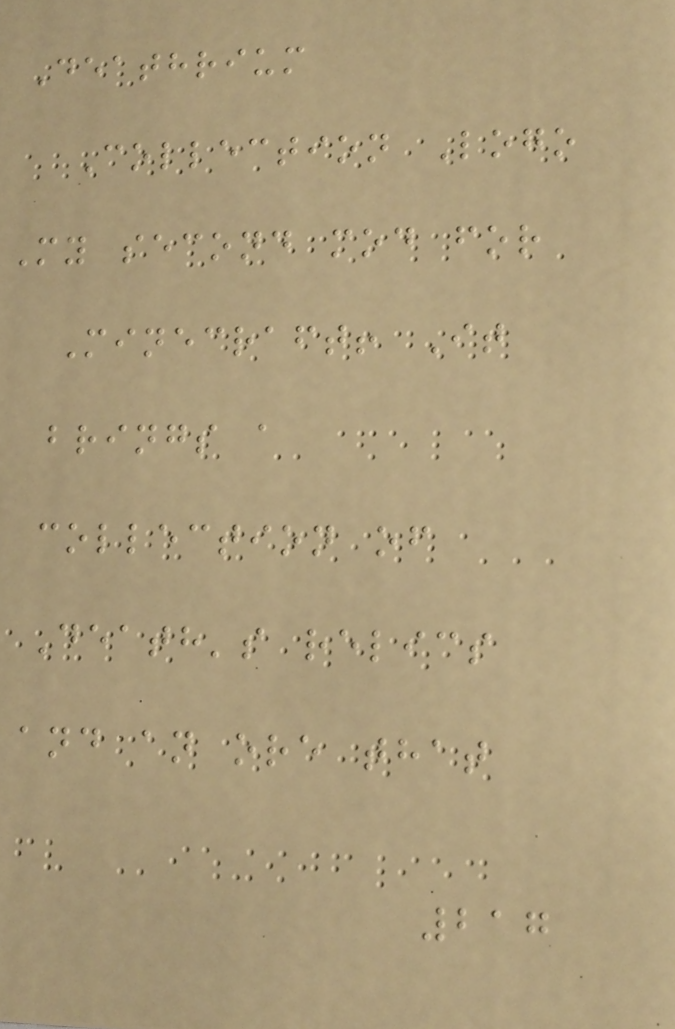Deathrium
Collection Logo
My second mod for
Minecraft! It
brings a
collection of
Death's relics
and an ore that
217
